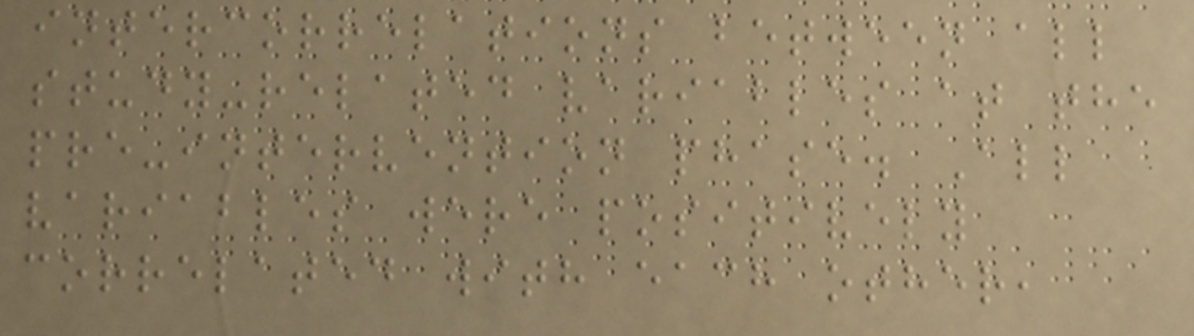intercorrelations between all
study-related variables at the
pre-intervention phase. All
variables were positively
correlated with each other,
